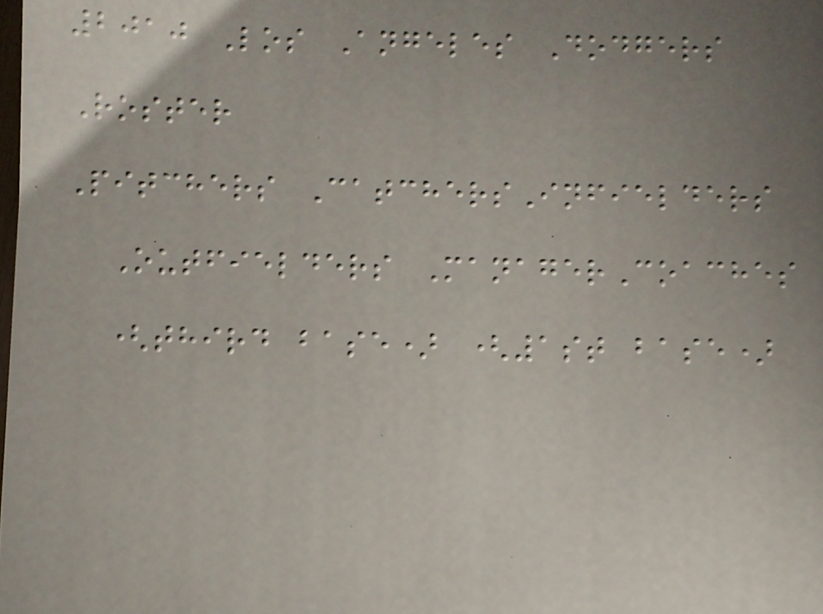2010 Los Angeles Dodgers
Roster
Pitchers CatchersInfielders
Outfielders ManagerCoaches
(third base) (1st base)
